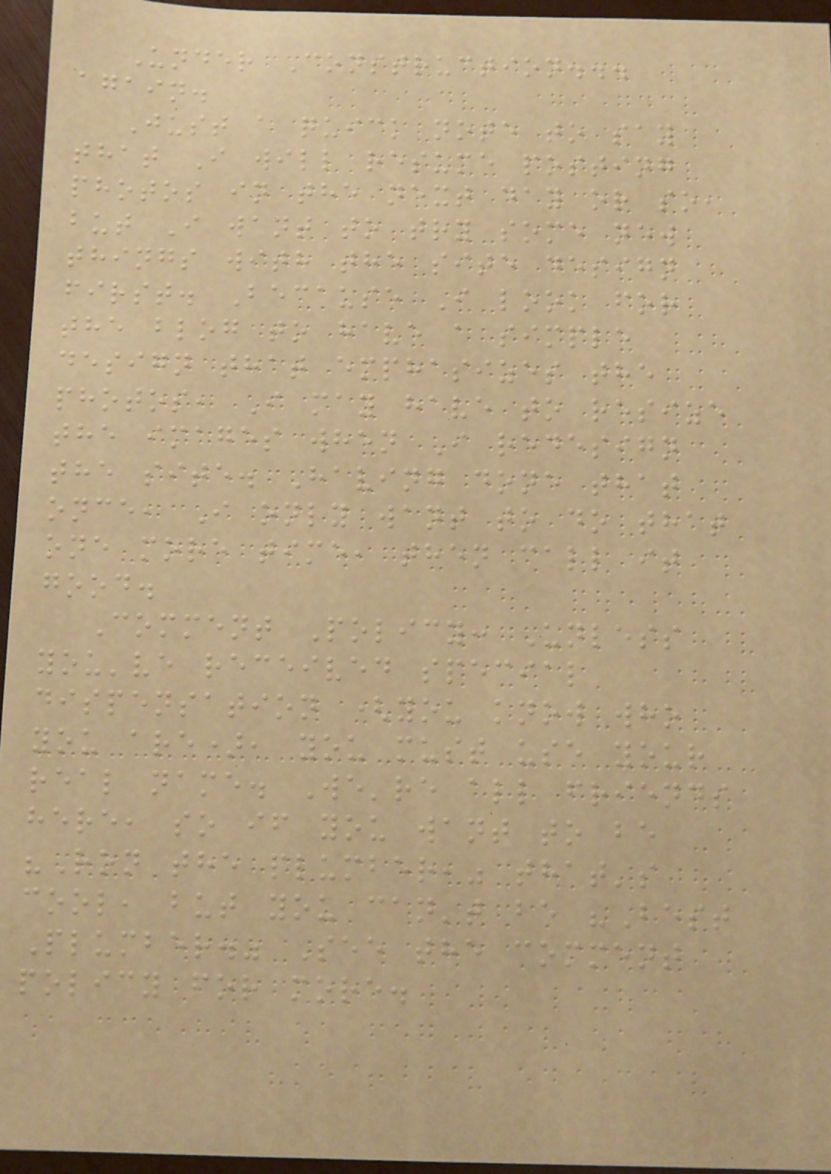Under Construction...
again.
Just a quick note to say
that I will resume posting
photos in the next day or so,
but I want to try some new
things with the site design
first. Because I look for
the blog to have a simple
design that emphasizes the
photos, I may have to resize
the images when I redesign
the site. Having done that
once, I only want to do that
one more time, then call it
good.
Comment Policy: Unless
you've received special
dispensation (you know who
you are), you must use your
real name. We're all friends
here, so if you want to be
"Ron the plumber," that's
cool, but you can't be "Best
Plumber." See the comment
policy for more.
